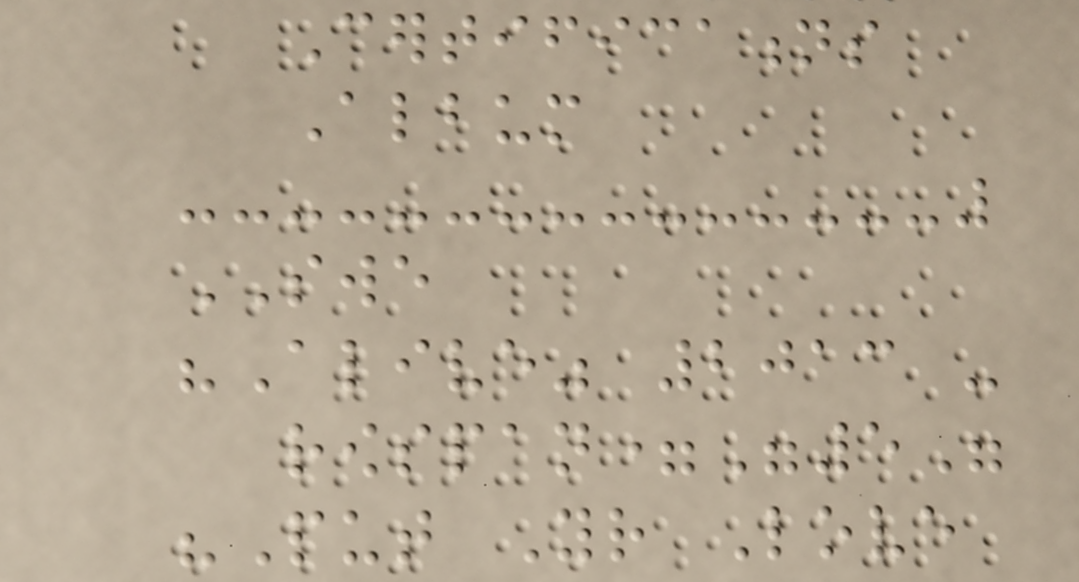Certifications
Album
SWE
"Alive" 2013 -
rowspan="5"
"Put Your Love
